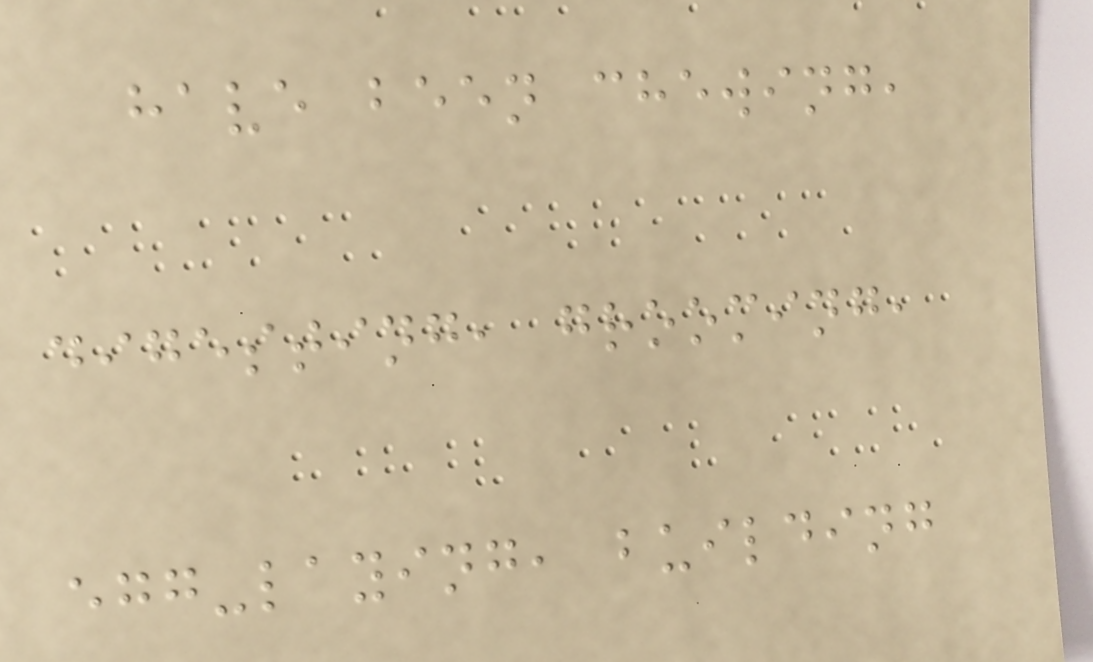have been chewing,
digesting, grooming,
egg-laying, building
